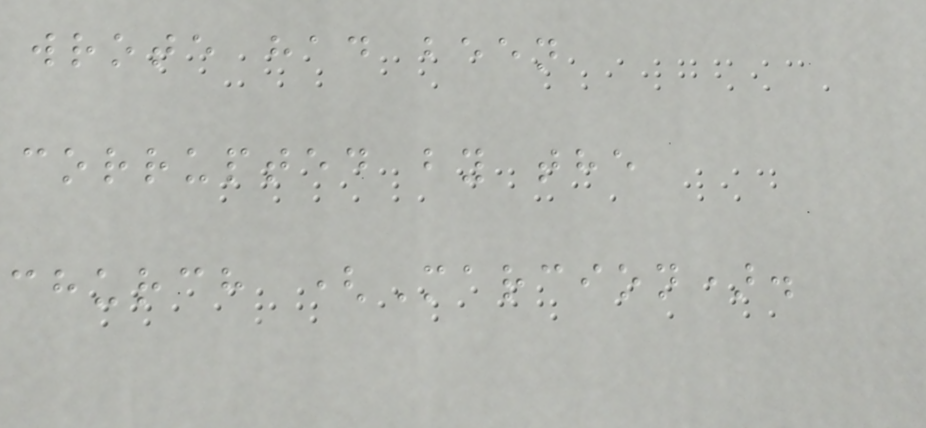wrote had been
corrupted by the
church (Marcion).
